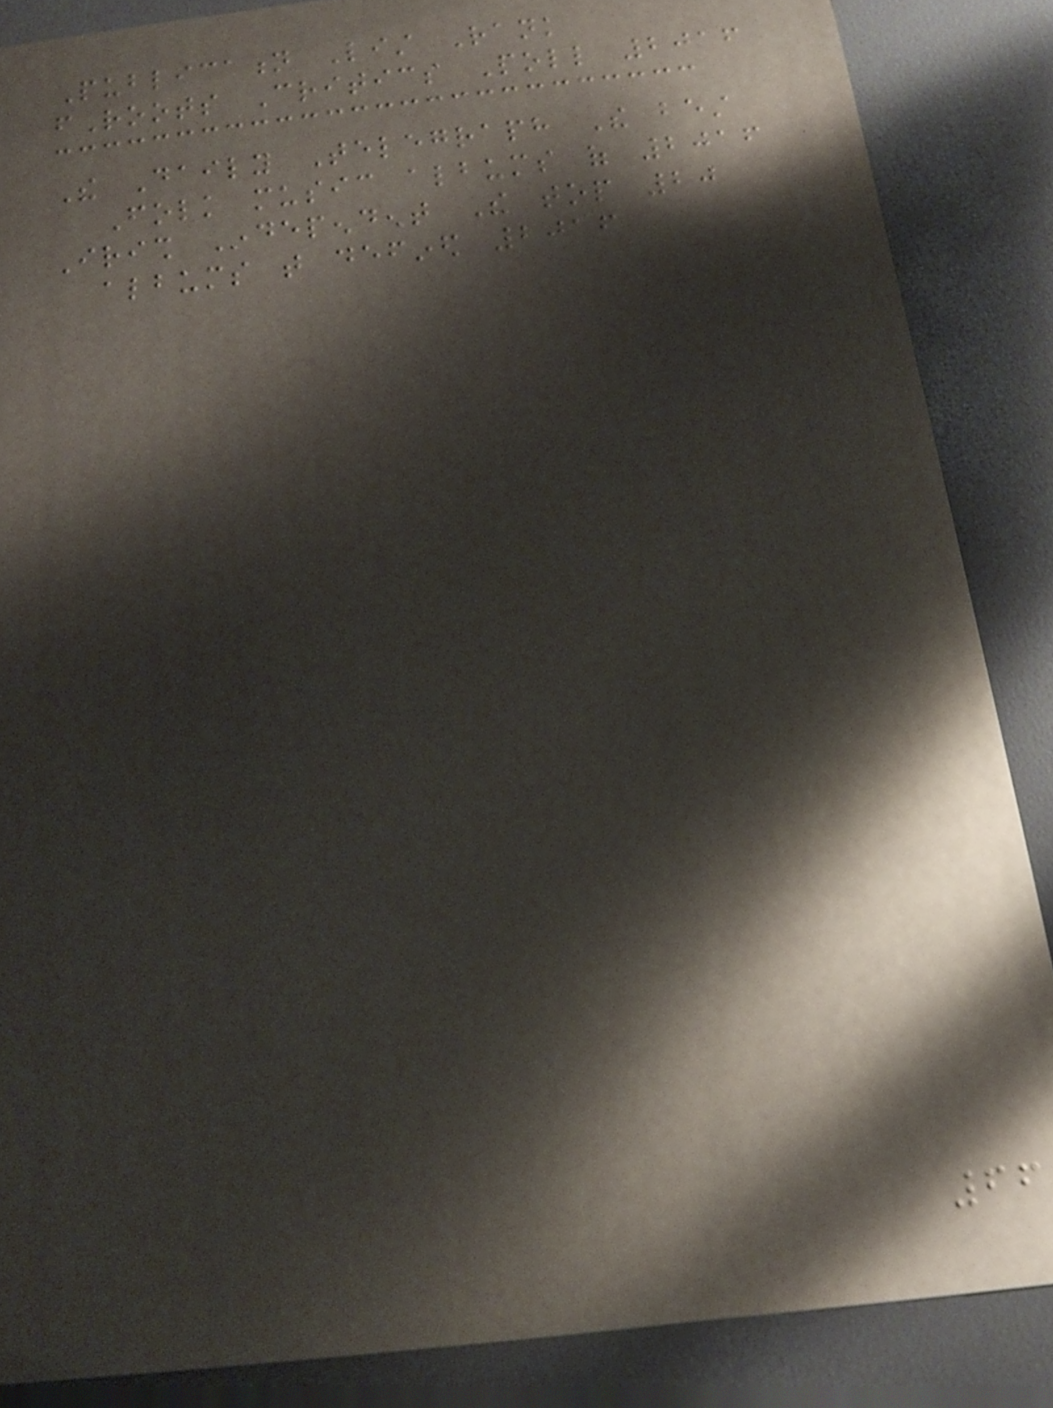Publication List Rank
fRoots Critics Poll 2016
The Daily Telegraph The best
Folk music albums of 2016
Irish Independent The top 20
albums that defined 2016
66
